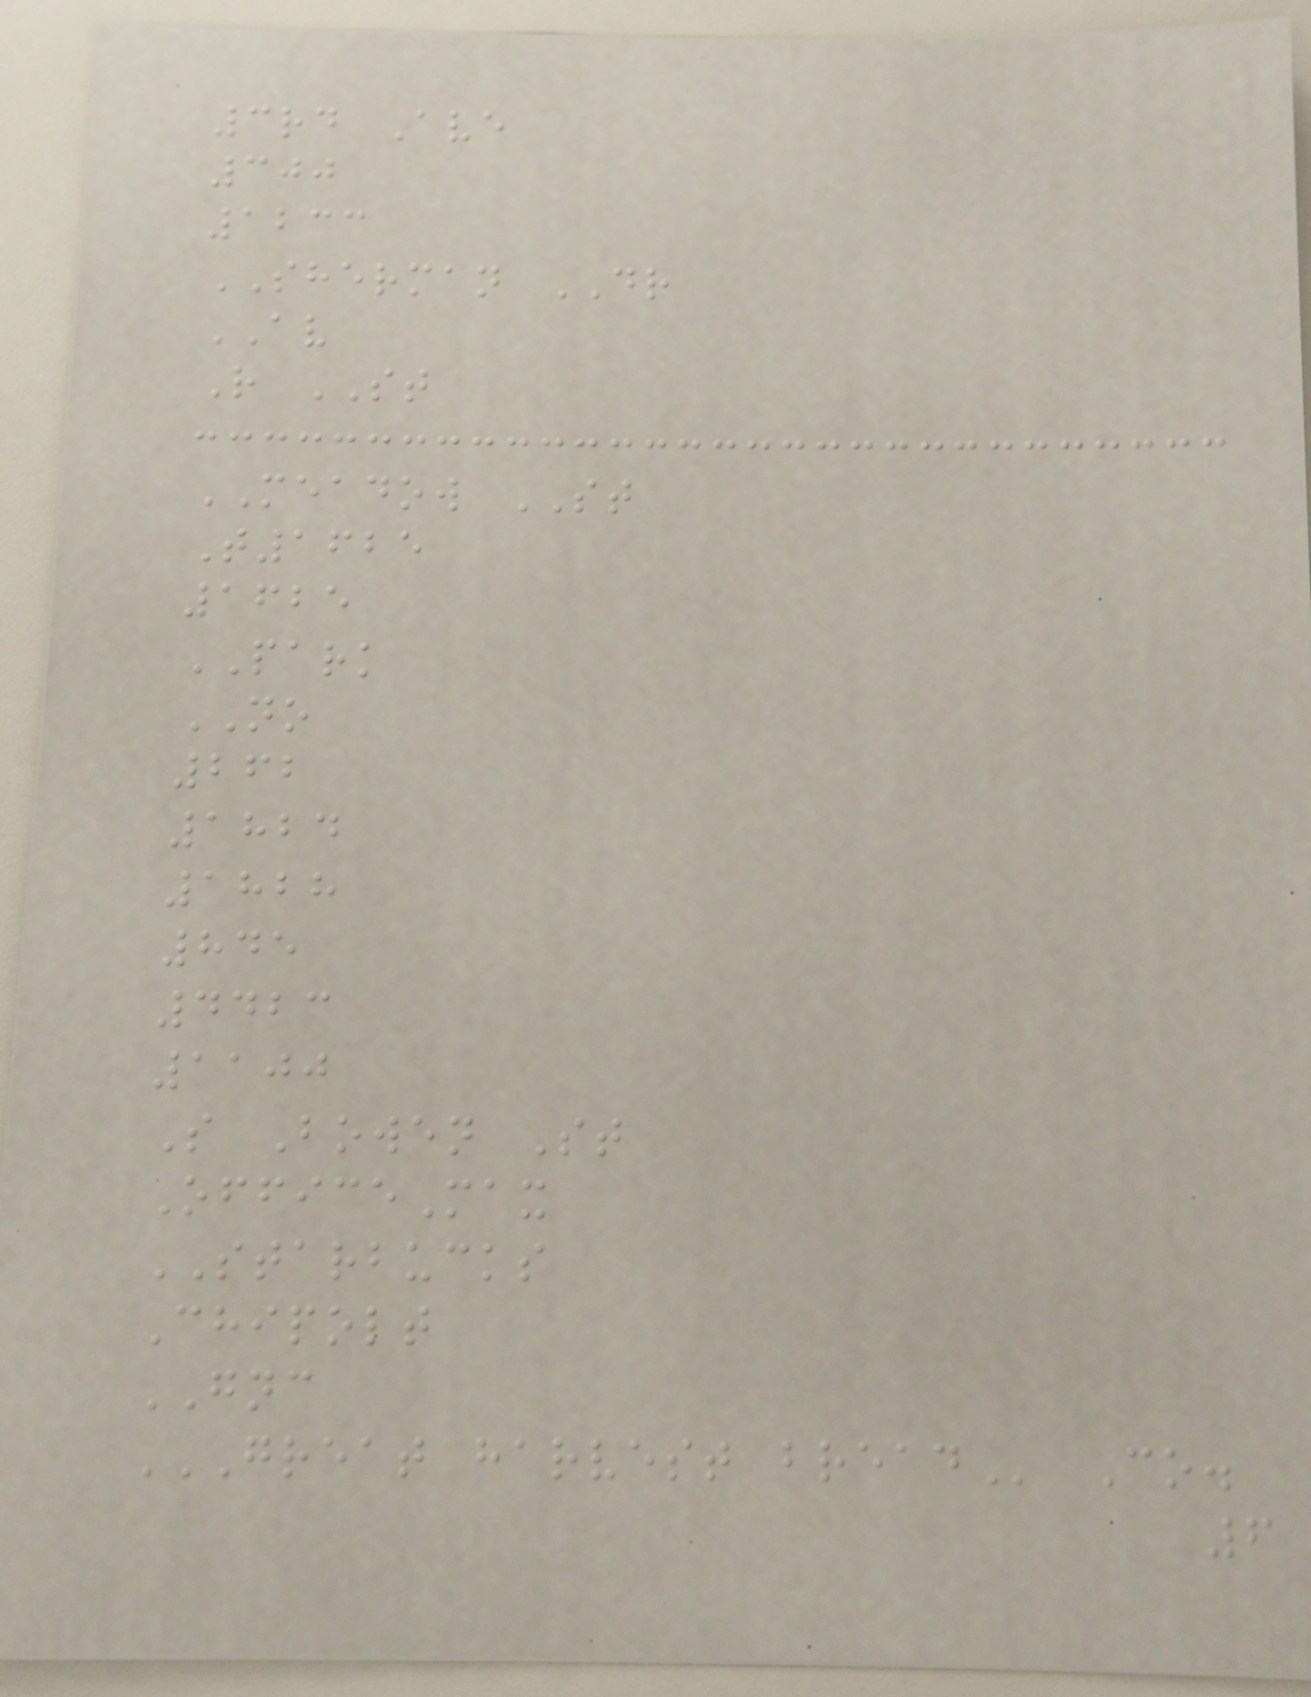3rd Ave
300
1233
SHERMAN DR
AV
R ST
MEADOW ST
T1625
1625
PARK
NO
262
1824
1828
845
4423
1100
S Bowen St
OfficeMax
STARBUCKS
Chipolt
GNC
GREAT HARVEST BREAD Co.
6
